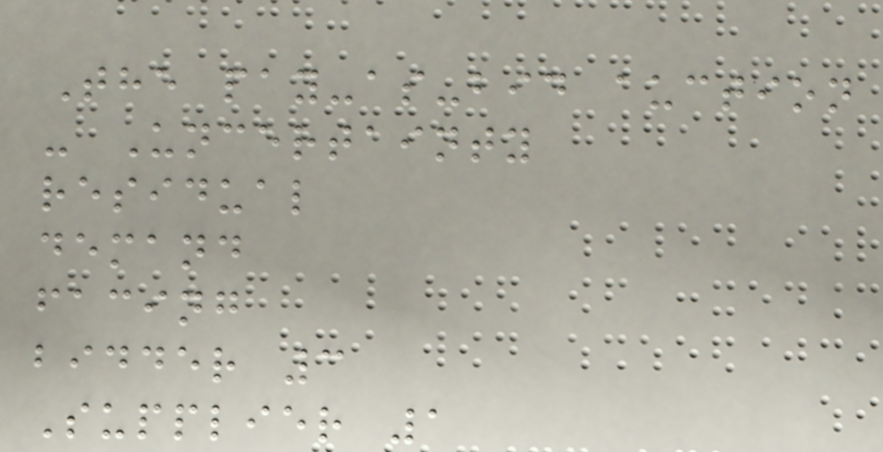The pay-as-bid auction
- Uncertainty
residual
demand
facing
bidder 3
Supplier 1
